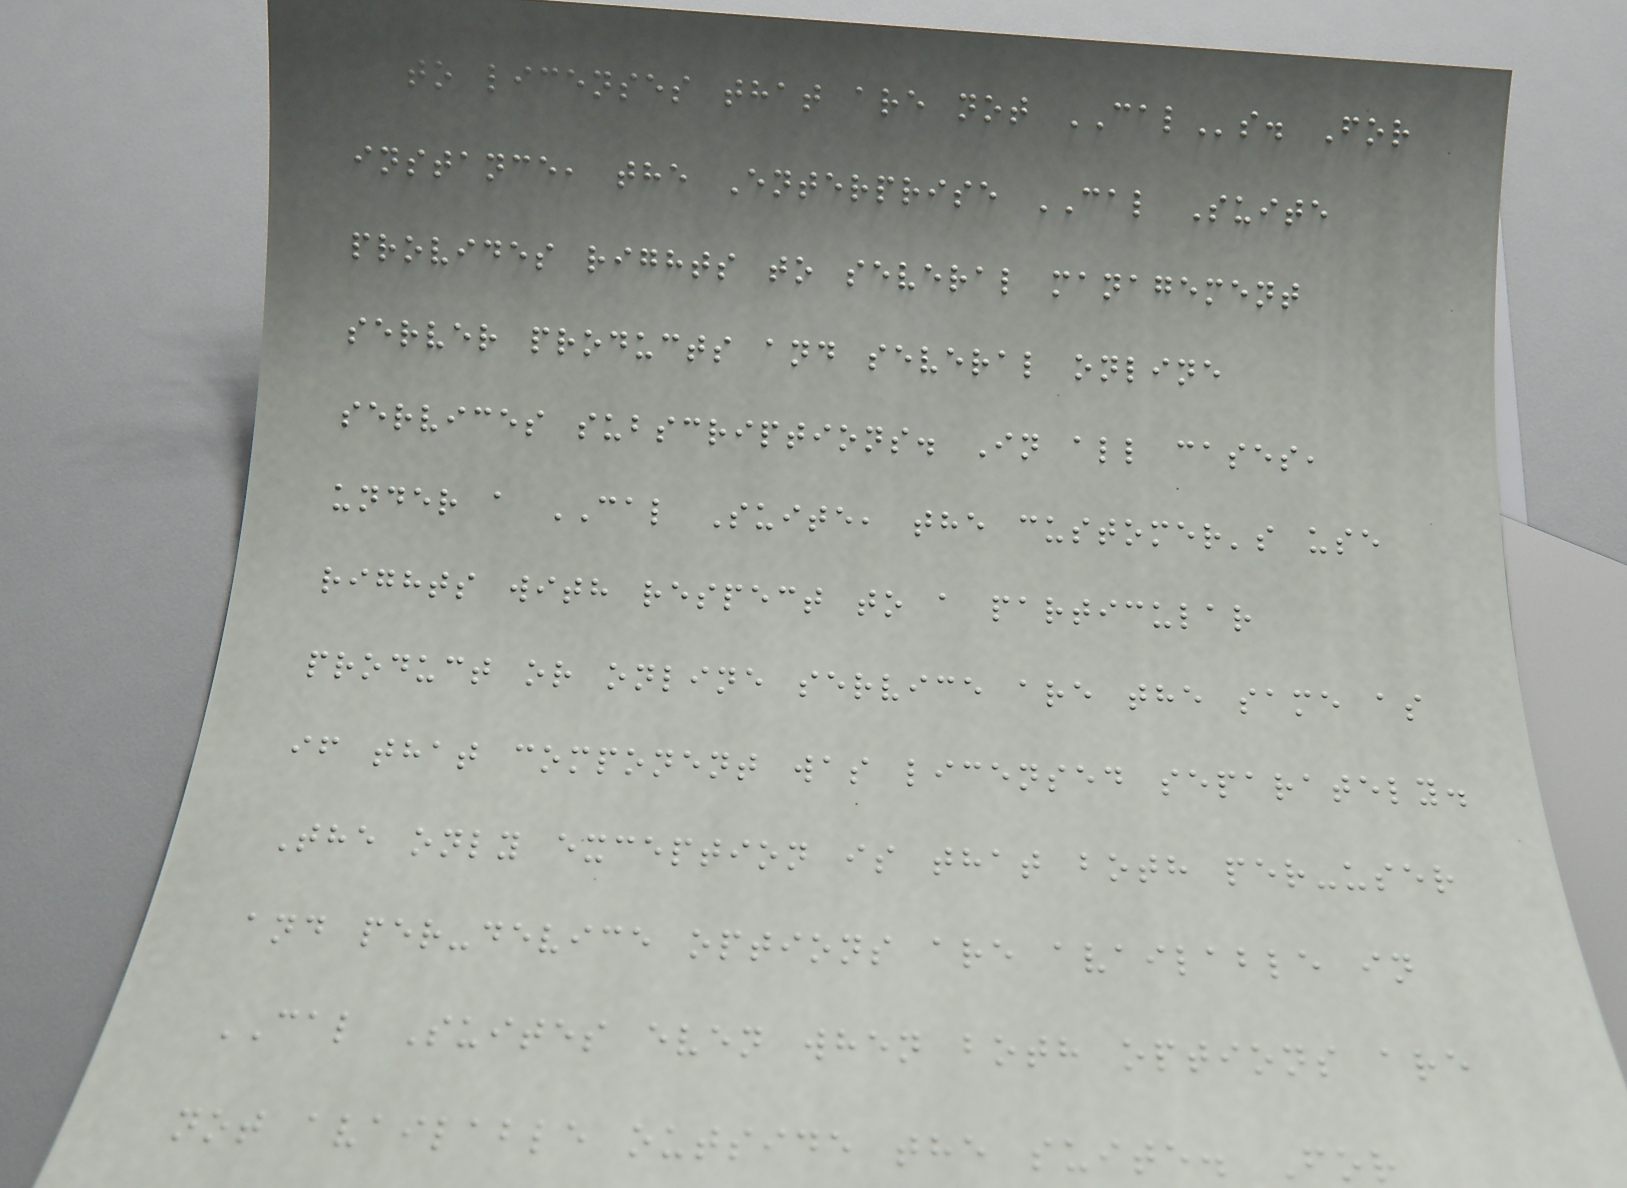to licenses that are not CALs. For
instance, the Enterprise CAL Suite
provides rights to several management
server products and several online
services subscriptions. In all cases,
under a CAL Suite, the customer's use
rights with respect to a particular
product or online service are the same as
if that component was licensed separately.
The only exception is that both per-user
and per-device options are available in
CAL Suites even when both options are
not available outside the suite. For
